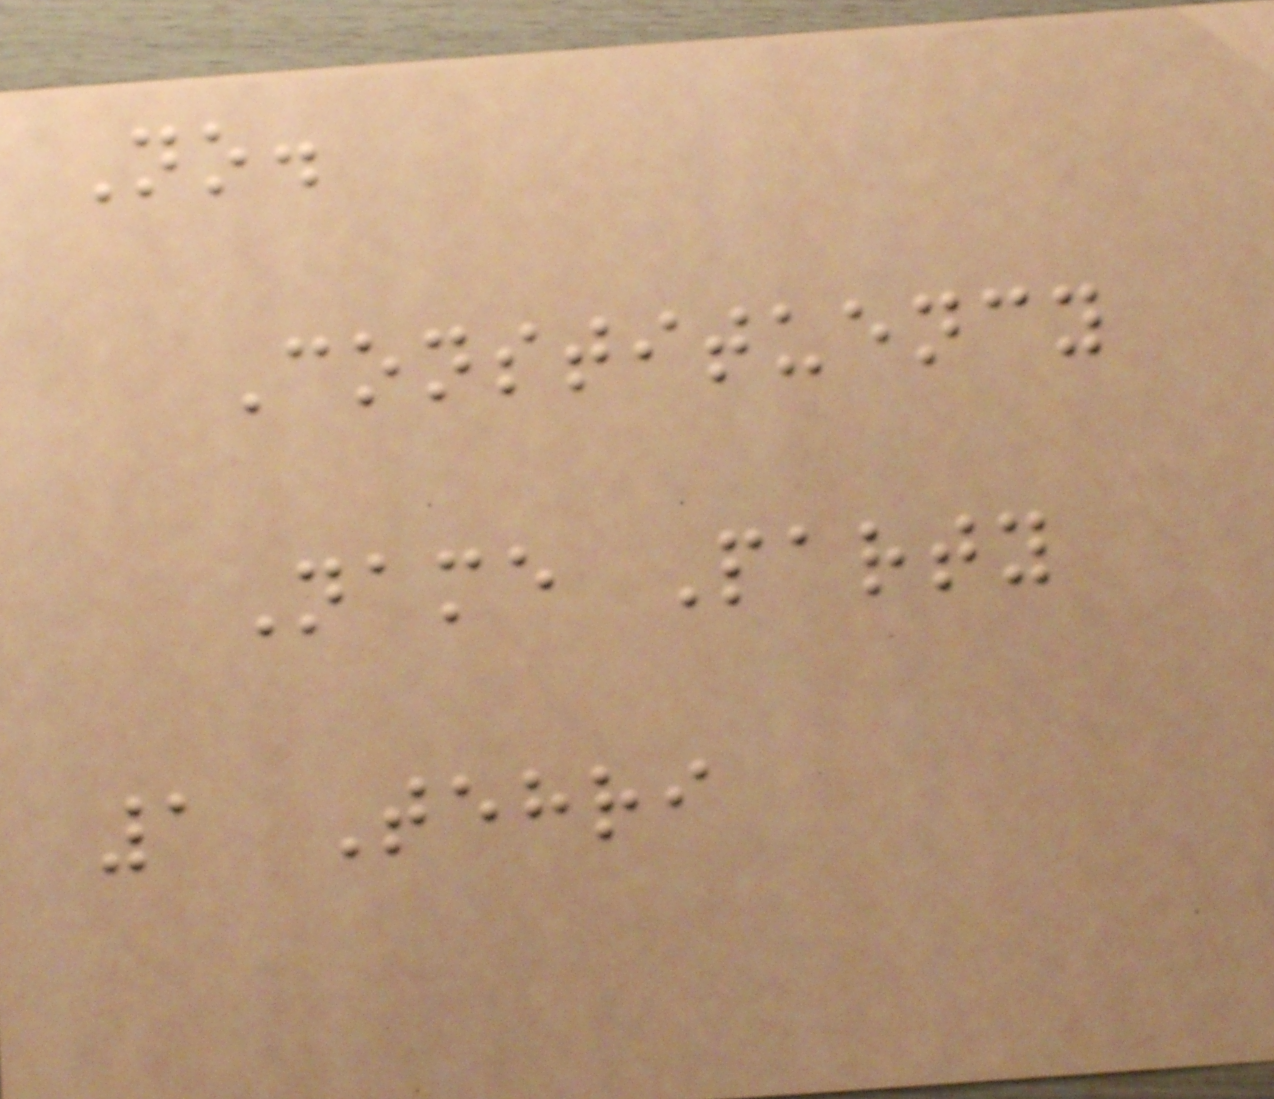No.
Constituency
Name Party
1 Tehri
